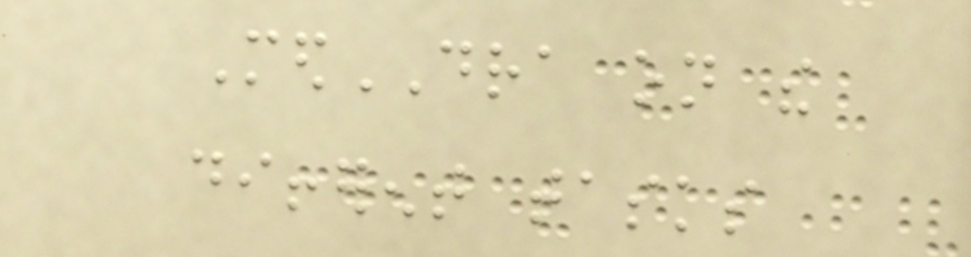MedDRA on the
different tasks
